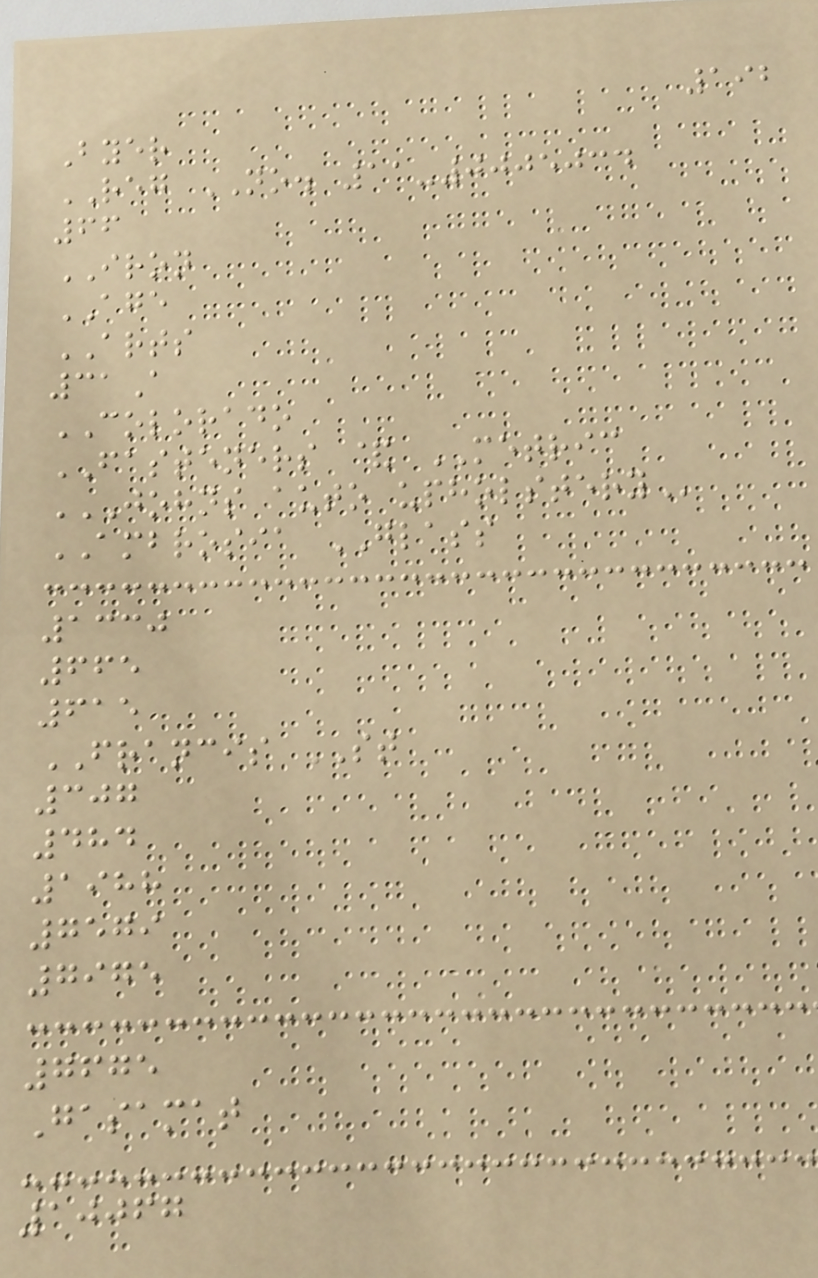192
Byer
REG NO. 11-0005034
66
IRON
AGE
ARTS
31A
COLORADO
FASTENERS & METRIC
JOHNS AUTO UPHOLSTERY
AMBROSIA GLASS
1330
665
615
FRANCIS ST
307
484
1988
7579
7975
7675
Gasamat
10067
